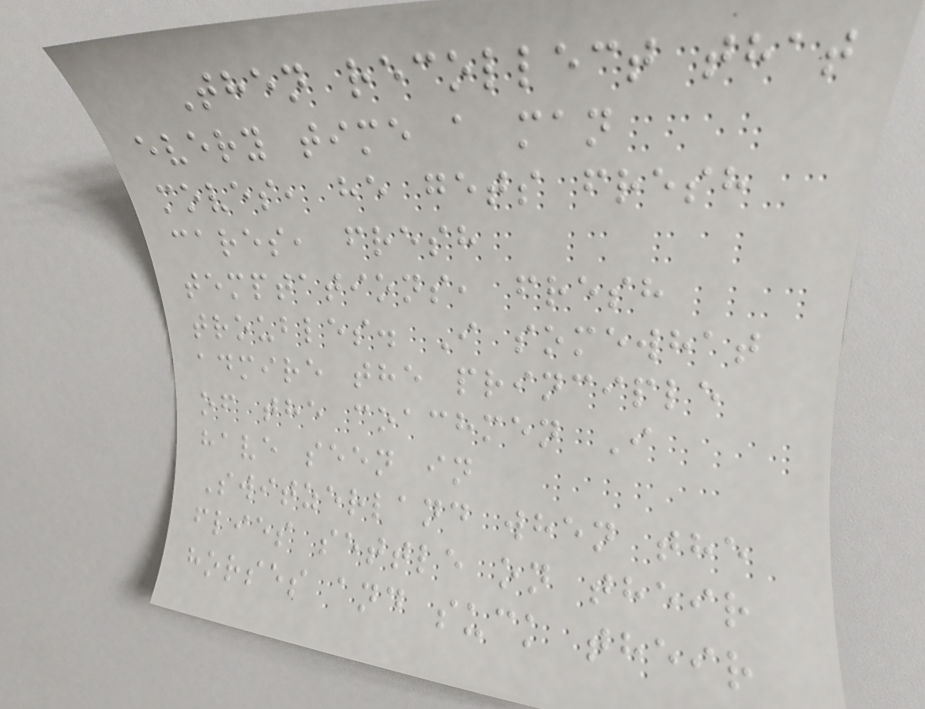Then recollect that
every time a man
moves, he gets fresh
cares, fresh
temptations, fresh
troubles. I somewhat
admire the principle
of the coachmen I
have seen in
Switzerland when the
flies settle on their
horses and suck their
